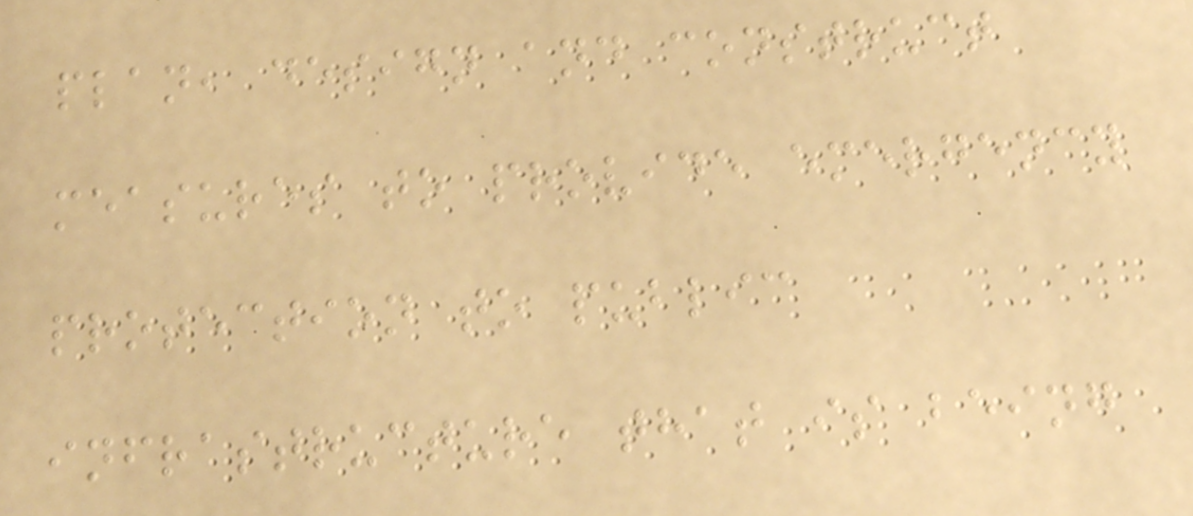plan, design and construct
measures to provide emergency
protection to public
infrastructure that is being
